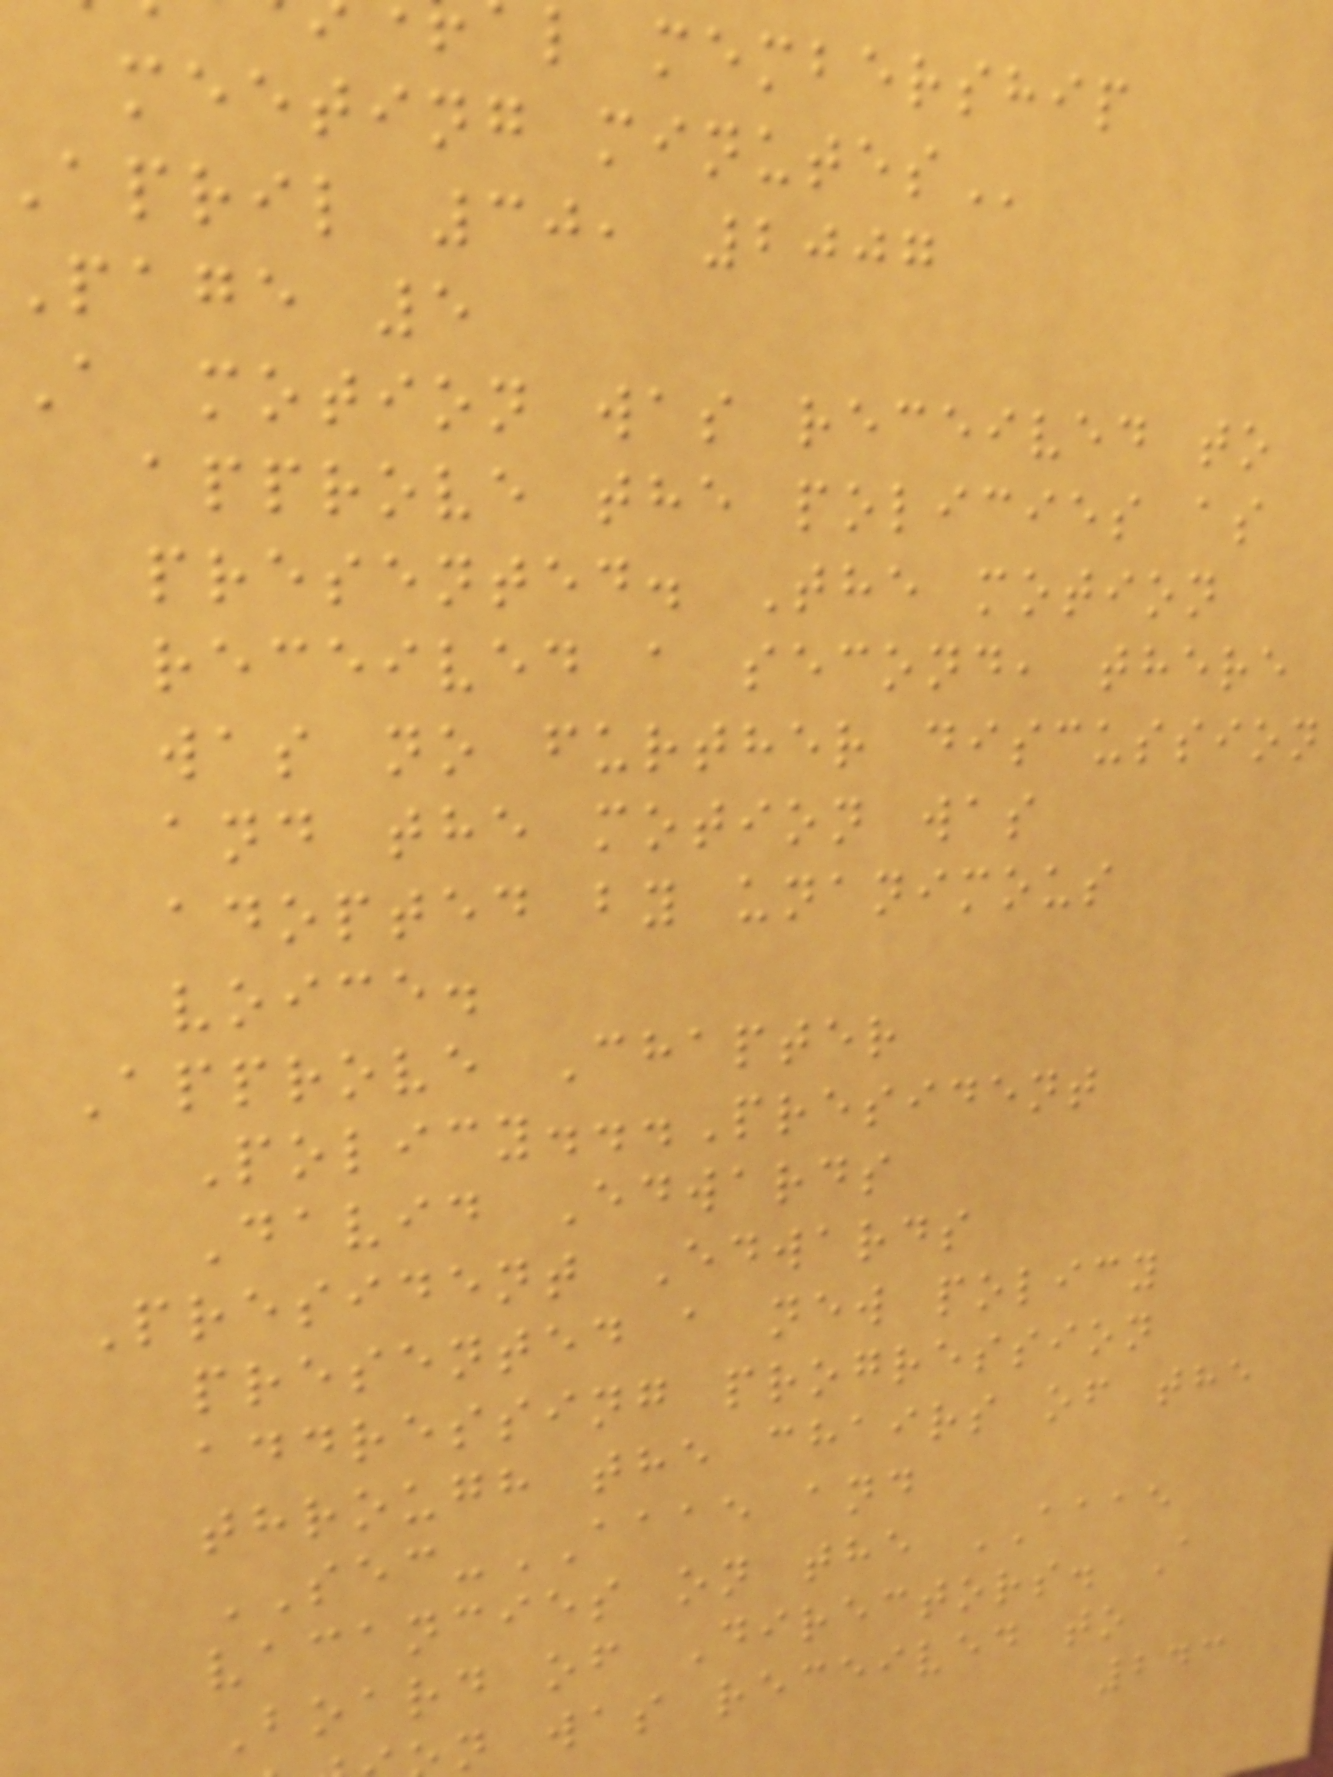l membership
meeting
april 30, 2007
Page 5
A motion was received to
approve the policies as
presented. The motion
received a second, there
was no further discussion
and the motion was
adopted by unanimous
voice.
Approve Chapter
Policy...President
David Edwards
President Edwards
presented a new policy
addressing progression
through the chairs of the
SEC-AAAE and
vacancies on the AAAE
Board of Directors. A
n was received to
243
